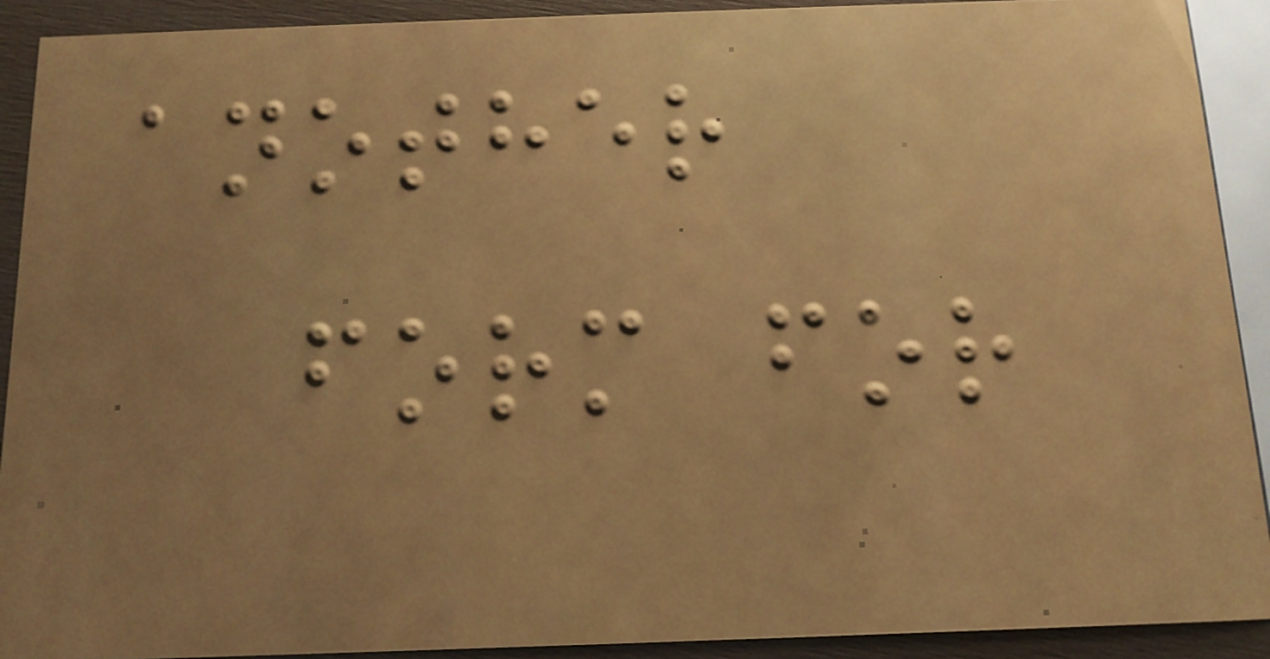another
form for
